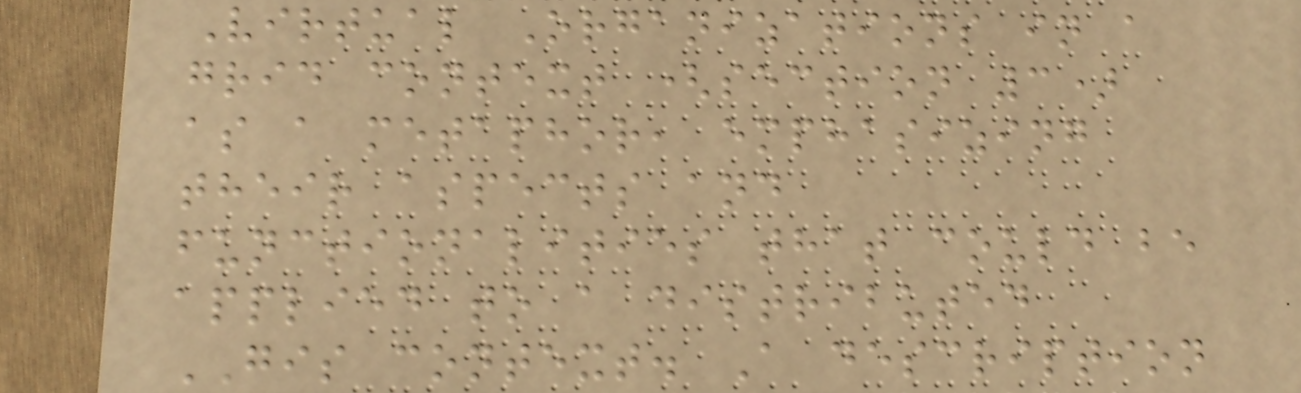Virtual Organizations in a
grid context (section 3)
as a metaphor, emphasizing
their aspects and
functionalities that could be
applied to a distributed
GIS context. A description
